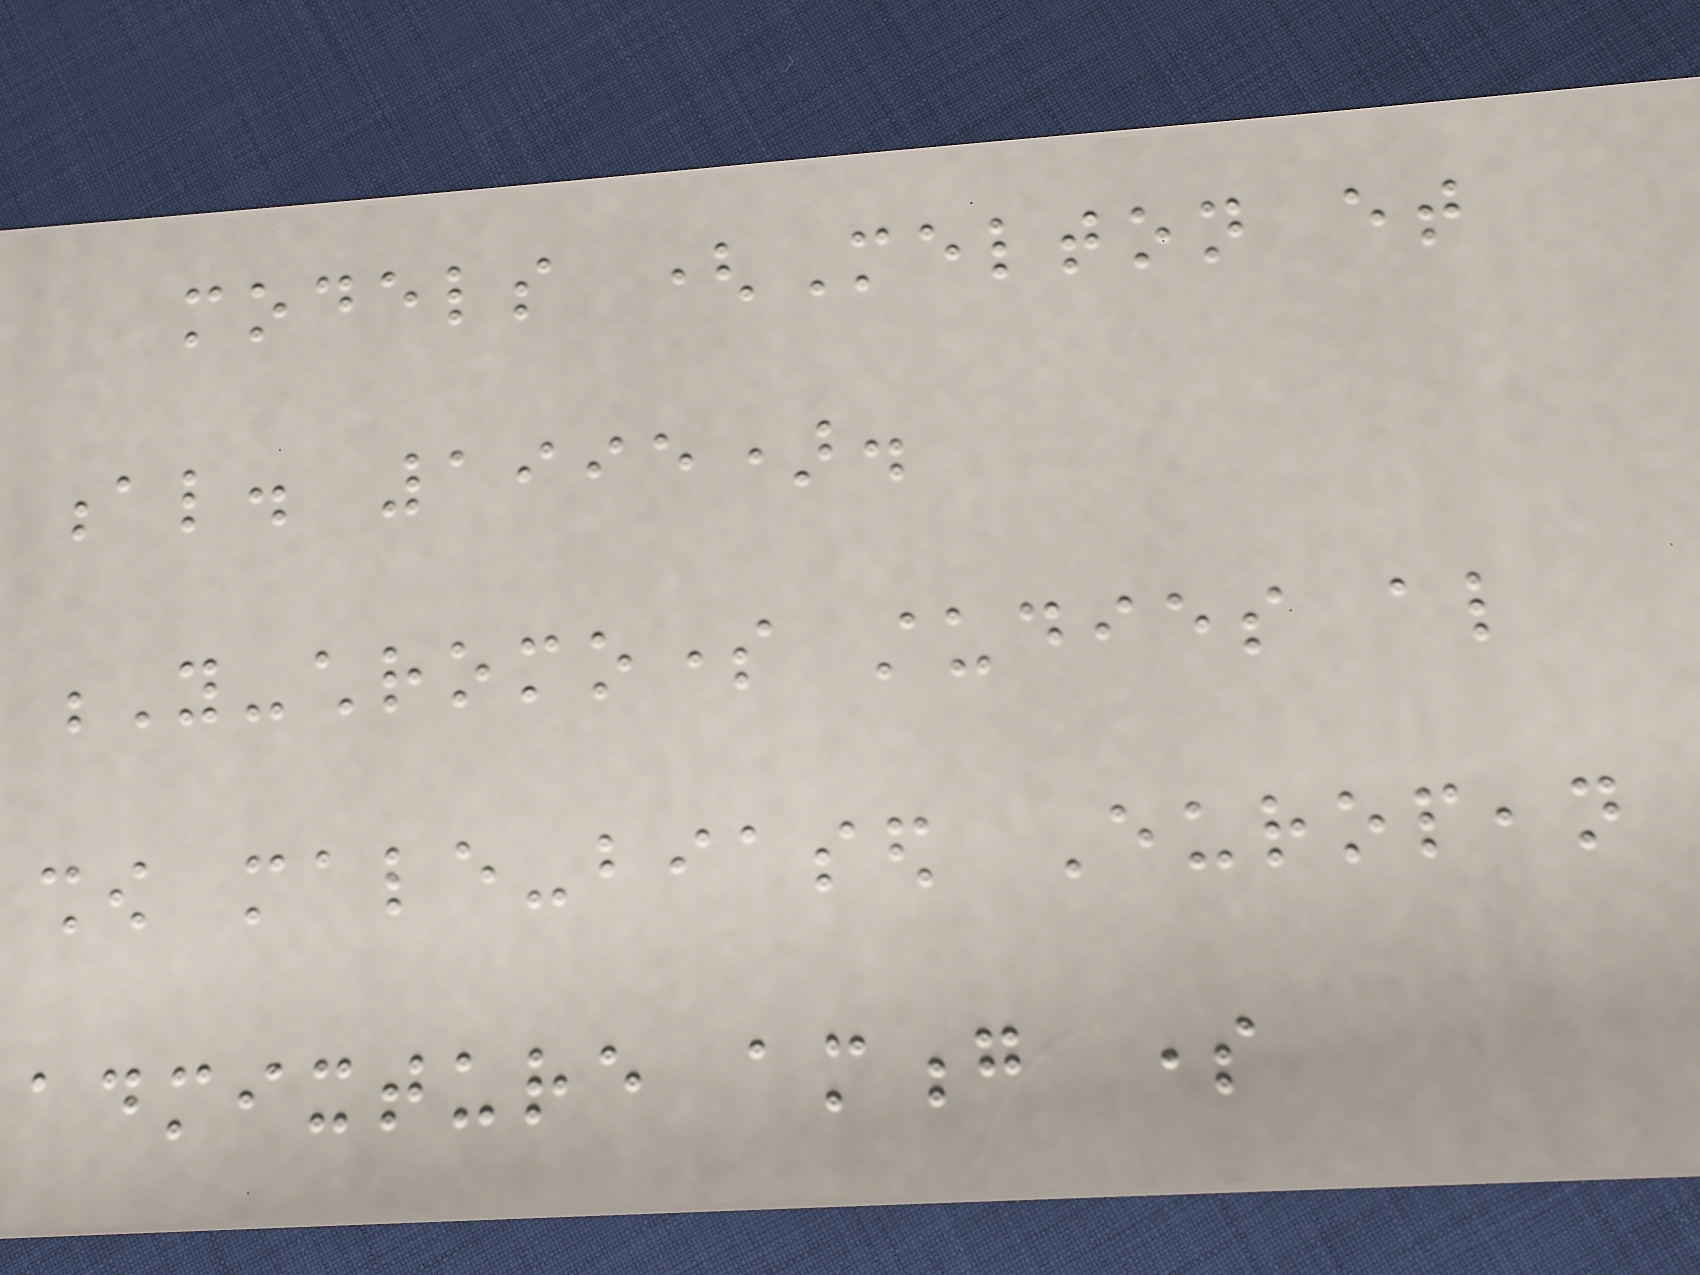models (Melton et
al. 1995).
Y-chromosome studies also
show male-biased European
admixture among some
